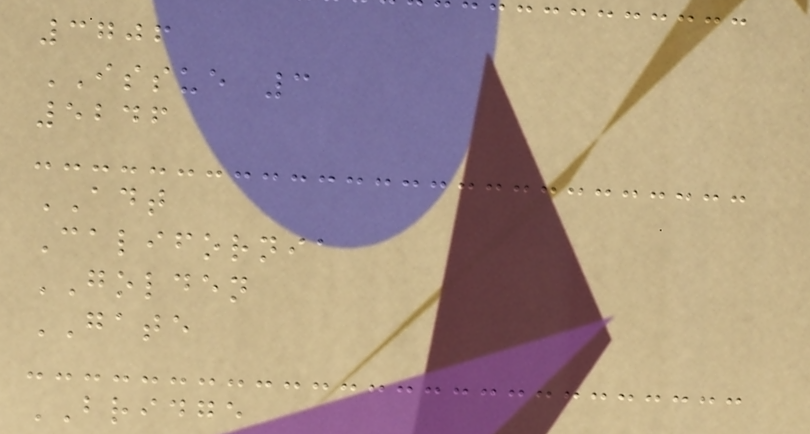3706
ISSUE 3
5246
ADT
California
GOLDEN
GATE
BRIDGE
